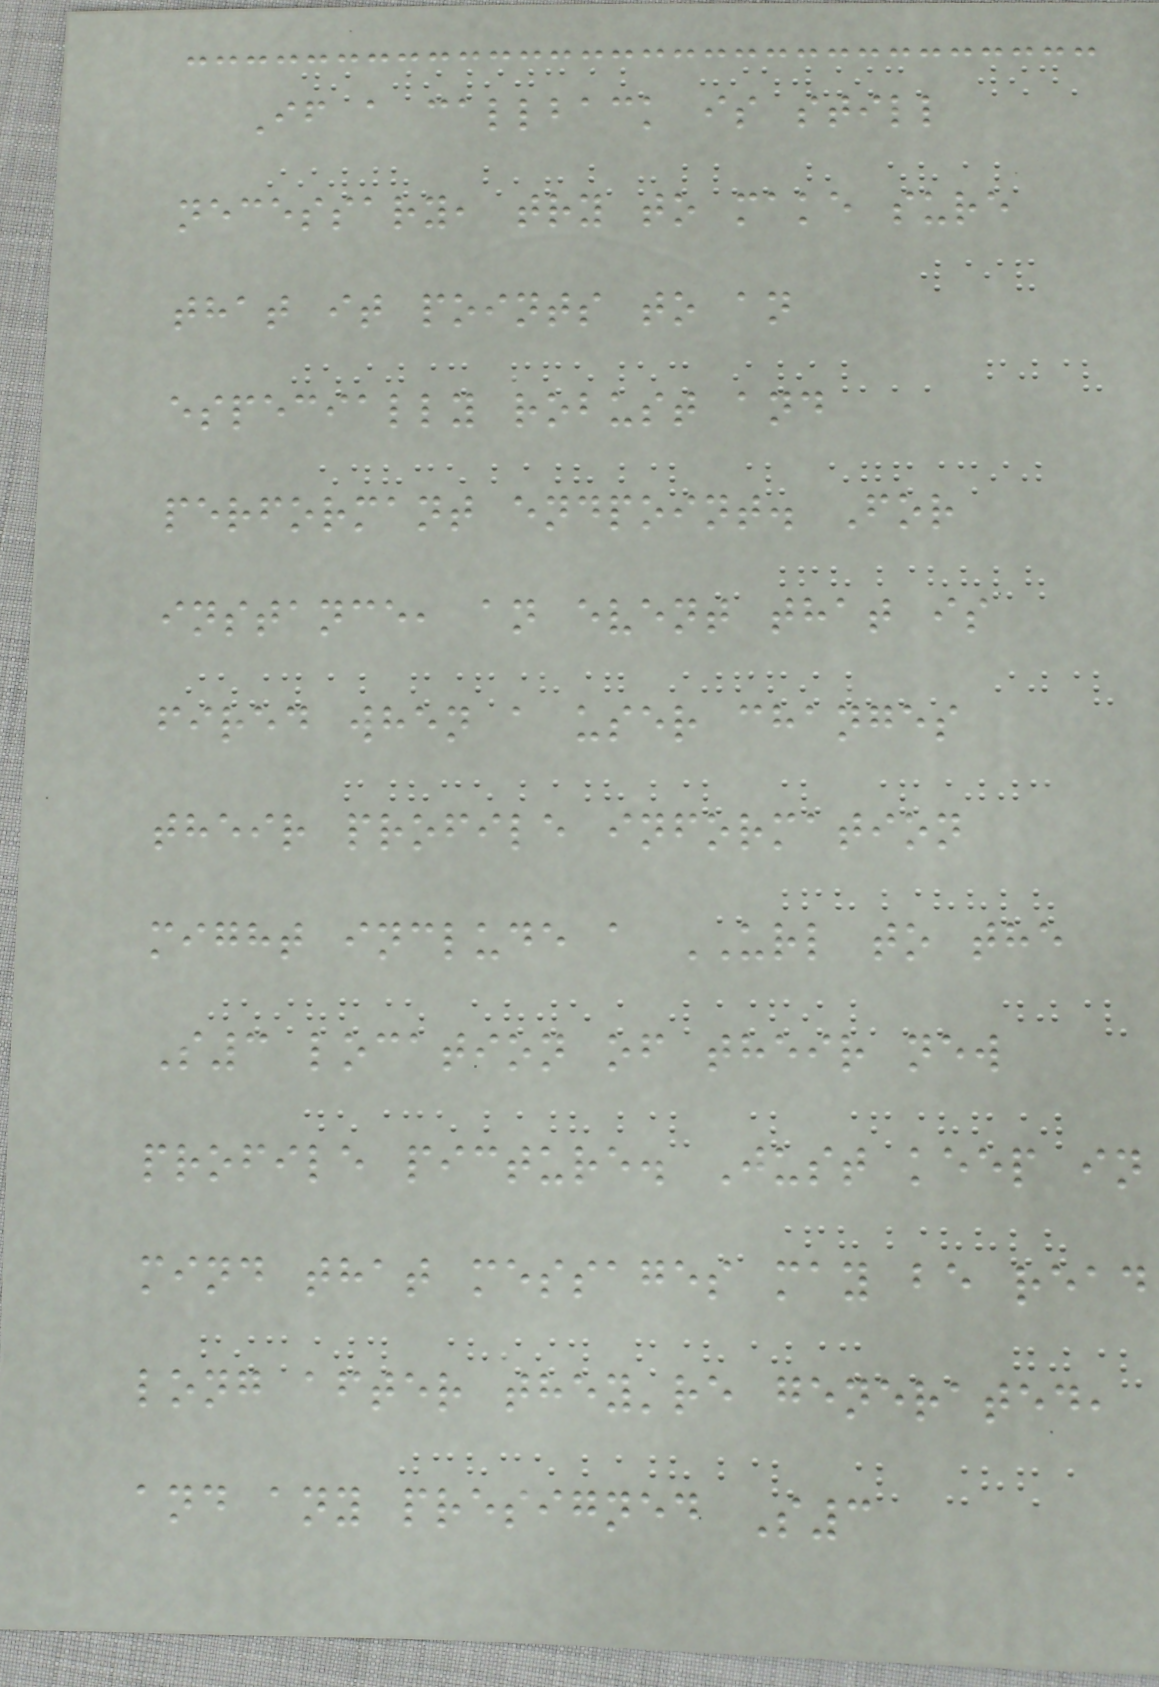If a callback is still
necessary, try to make sure
that it points to an
especially robust and
performant endpoint. For
instance, an event that is
fired when a user changes
their profile information
might include a URL to the
S3 location of their new
profile picture. Just keep in
mind that messages may be read
long after they're generated,
and any presigned S3
